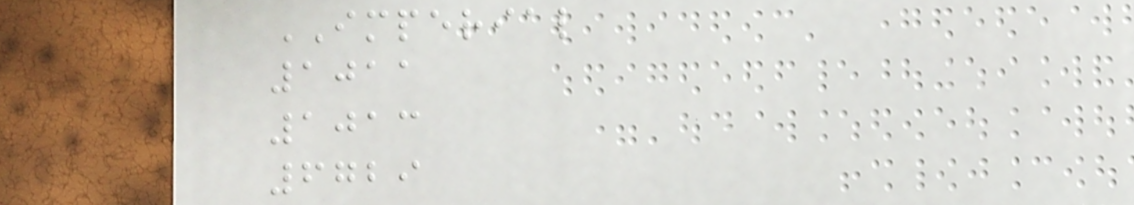IMPERIAL
1011
1013
6729
